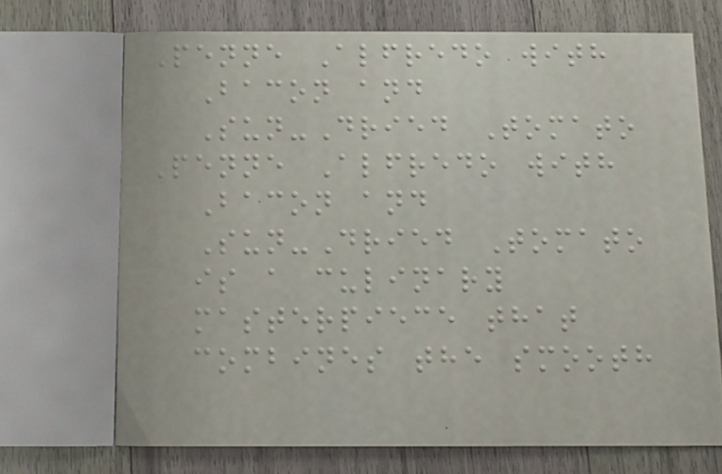Penne Alfredo with
Bacon and
Sun-Dried Tomato
Penne Alfredo with
Bacon and
Sun-Dried Tomato
is a culinary
masterpiece that
combines the smooth
